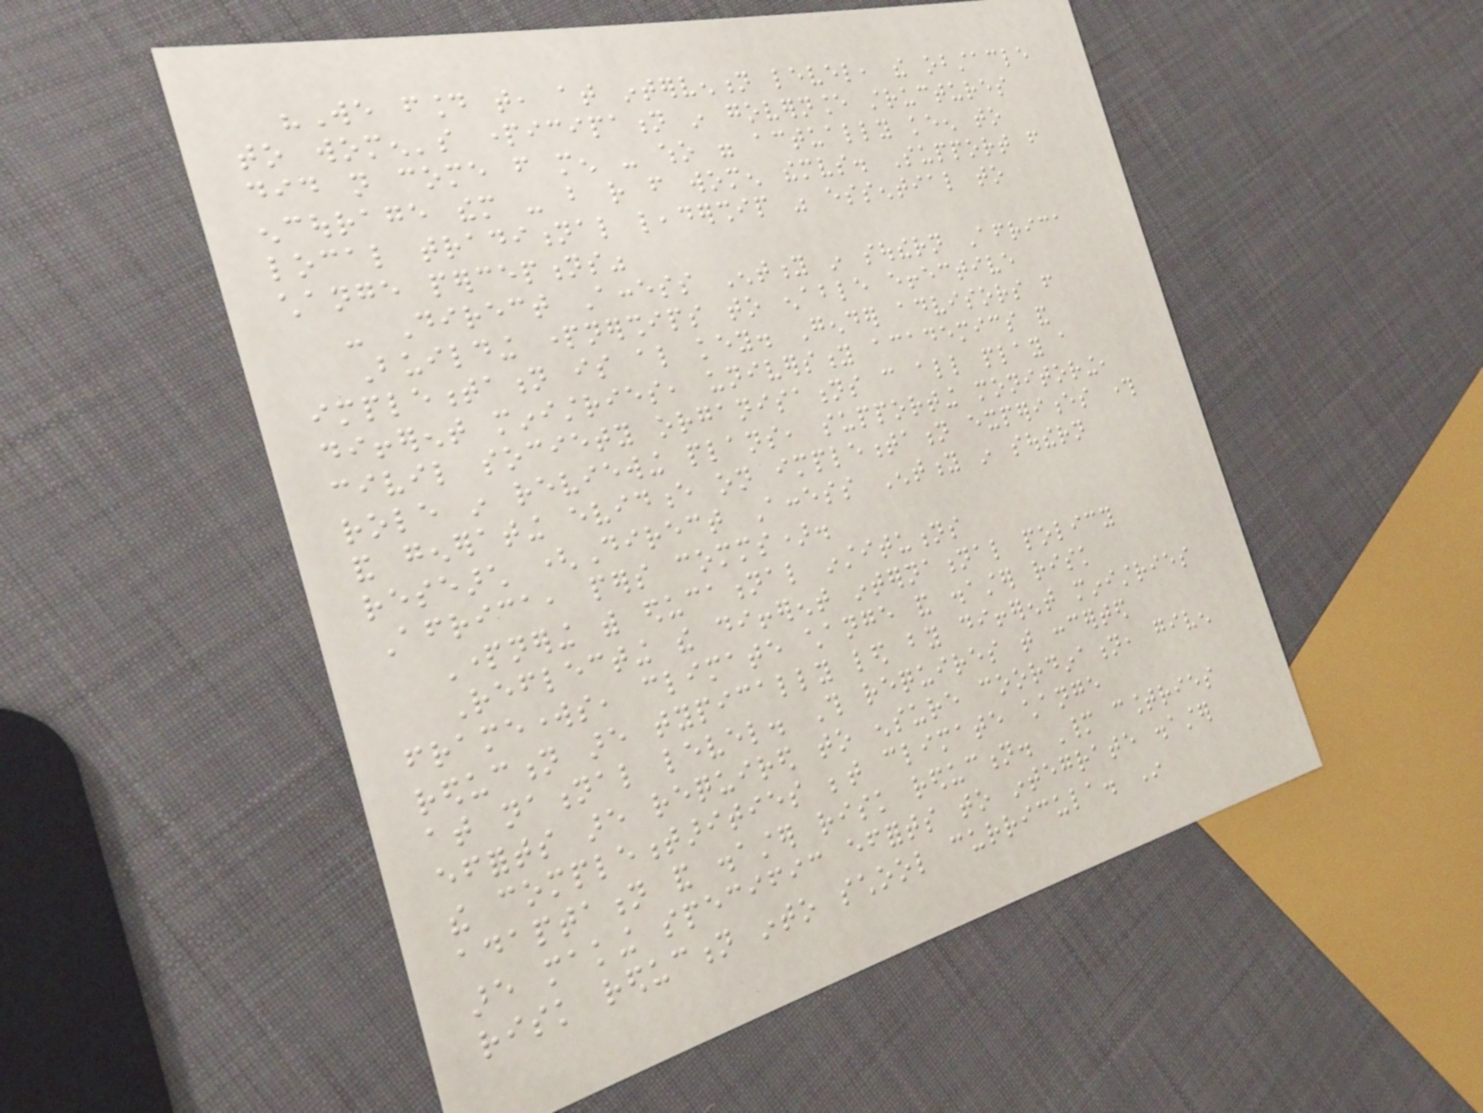"We found that, at intervention level, the obstacle
to women's participation in governance structures
did not come from men - who were actually keen to
encourage them - but rather from women themselves. Support from
local traditional leadership was essential to
change perceptions"
- Direct Access Entity in southern Africa
Building partnerships to enable effective
implementation is also key. Gender advisors from
different ministries, university academics and
civil society organisations can all play a
role in reviewing plans, supporting monitoring,
and generating evidence on implementation experiences through
research (Direct Access Entity in southern
Africa, pers comms).
Partnering with educational institutions
Reflecting the different international policy
frameworks, climate change and disaster risk
reduction are typically led by different ministries
at national level. This requires that concerted
efforts are required to ensure coordination, given
the complementarities between climate change
adaptation and disaster risk reduction. Many countries
are making specific efforts to integrate disaster
risk reduction into school curricula. In
